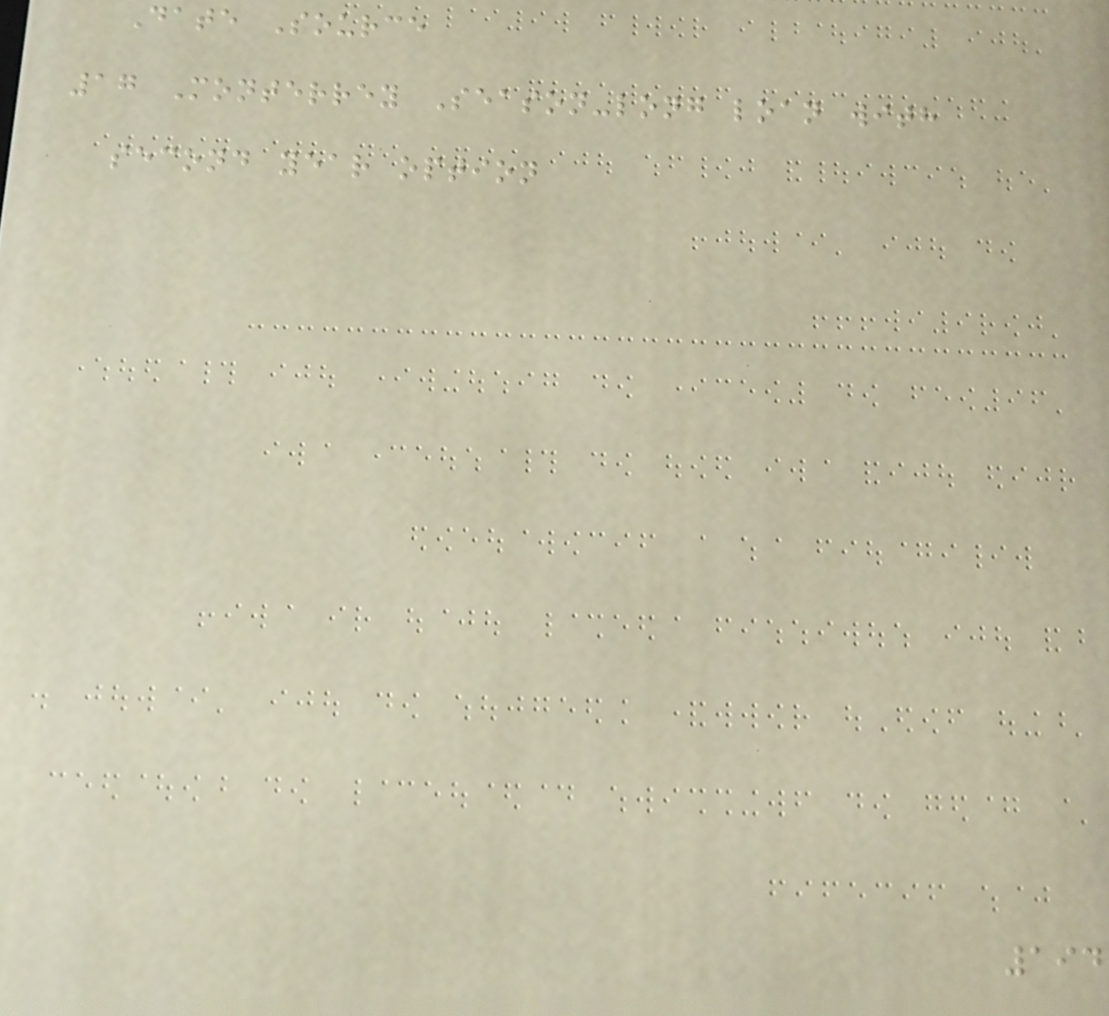Date Source
17 Monterrey Season-long loan with
second year option
194
